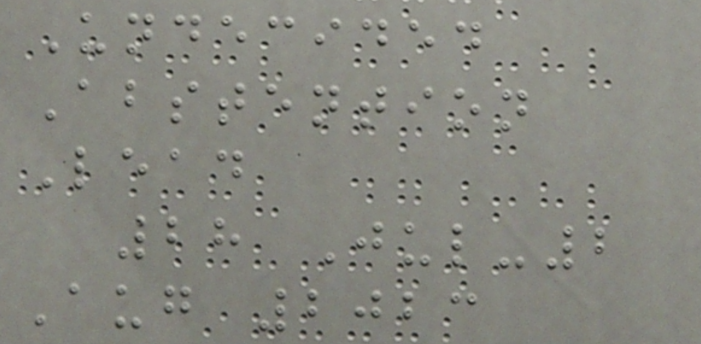Undecided
Abstention
Lead
28 Jul-2
Aug 2023
